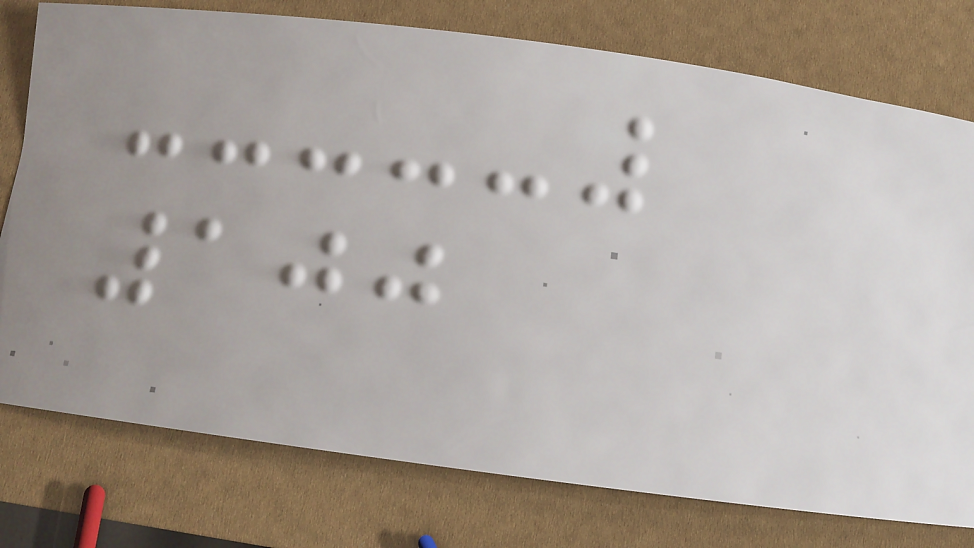100
